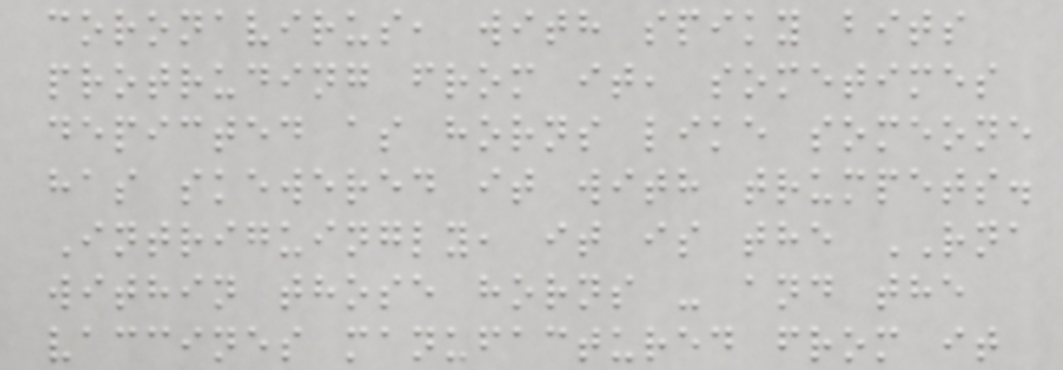coronavirus, with spiky bits
protruding from it, sometimes
depicted as horns like someone
has skewered it with trumpets.
Intriguingly, it is the RNA
within those horns - and the
vaccines manufactured from it
